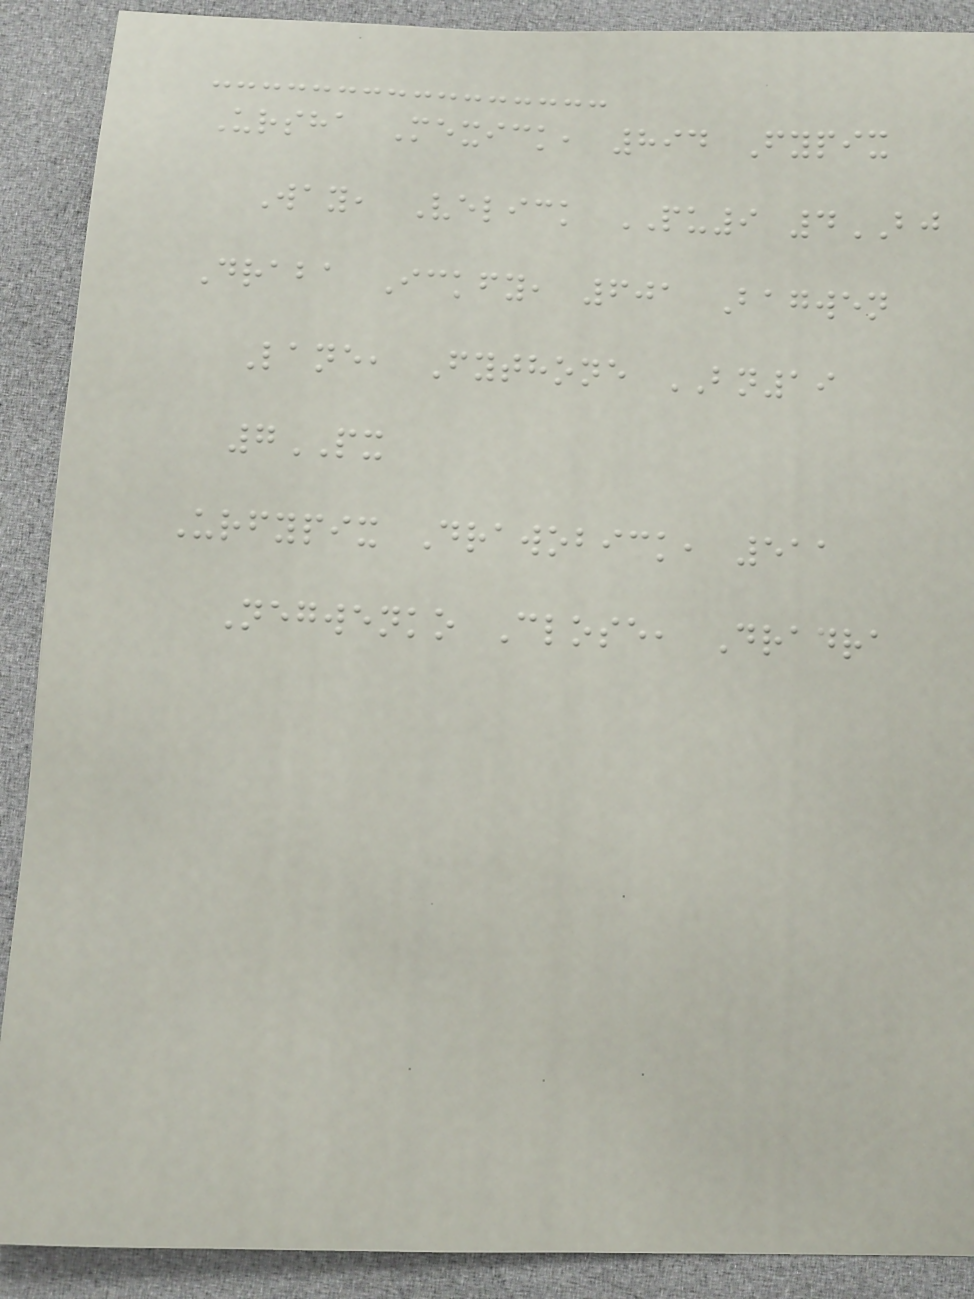Ursha Mexick, 894 Fypix
Way, Velick PU9 4BJ
Draba Ickfy, 601 Bagwen
Lane, Fythone BN19
7PX
Urfypix Drawobick, 511
Negwenko Close, Dradra
